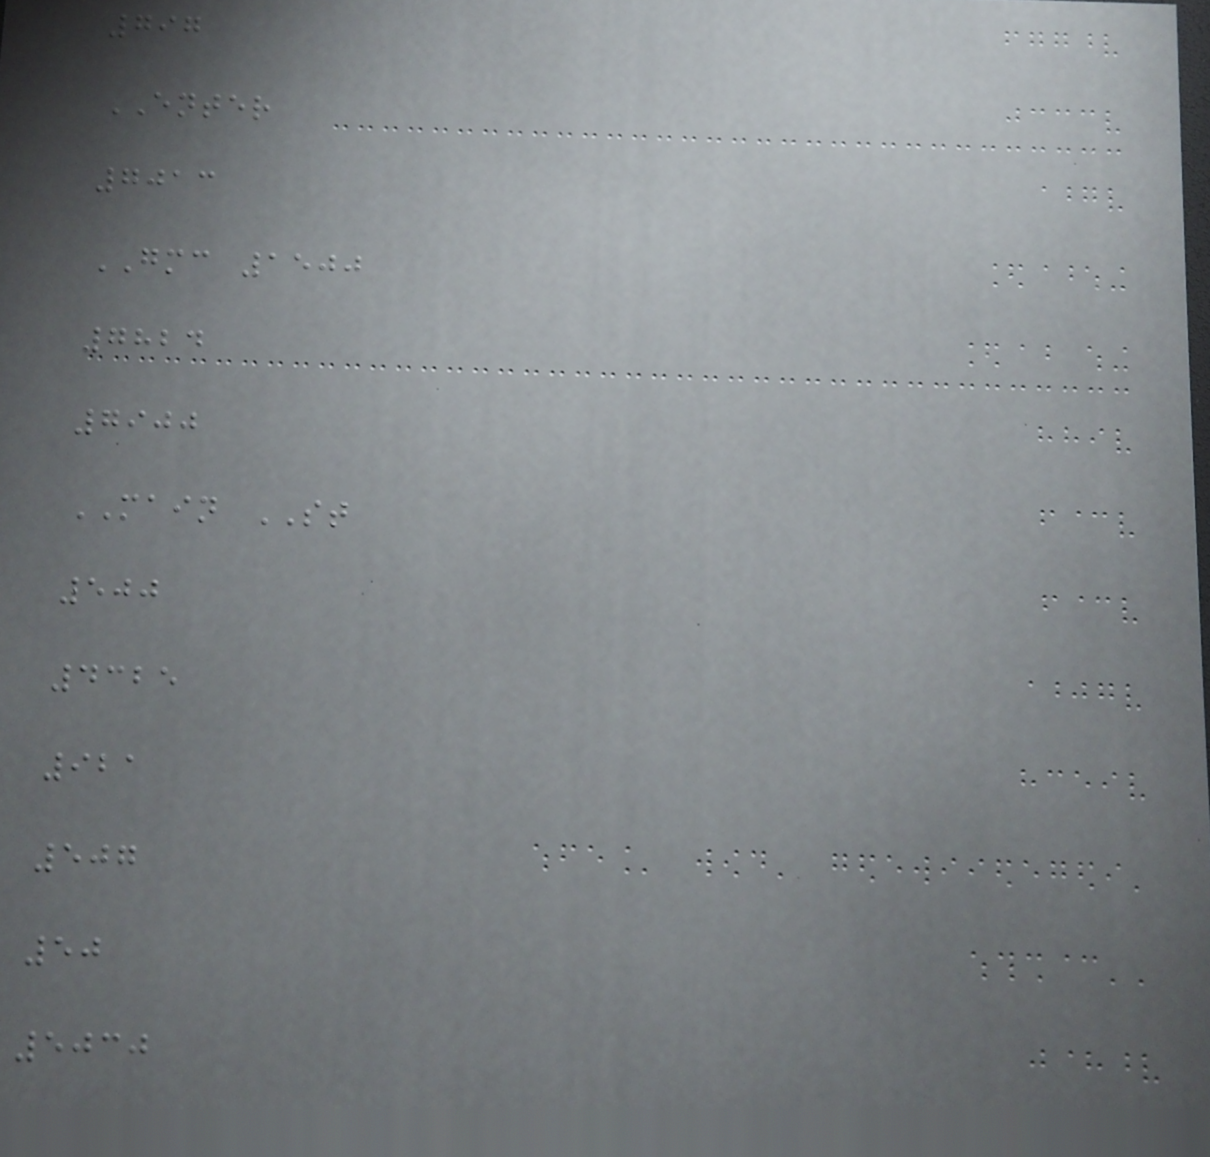797
ENTER
7013
GMC 1500
7824
7900
MAIN ST
500
4325
921
507
50
5030
